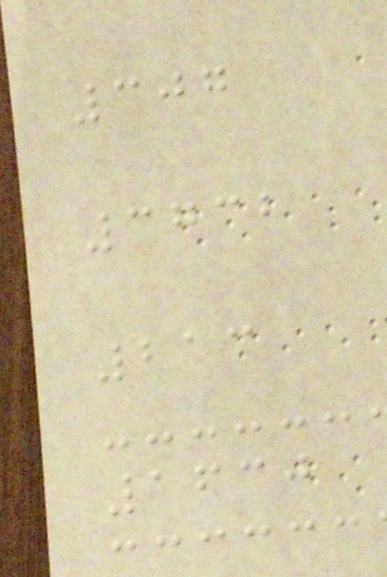307
3732
213
1630
